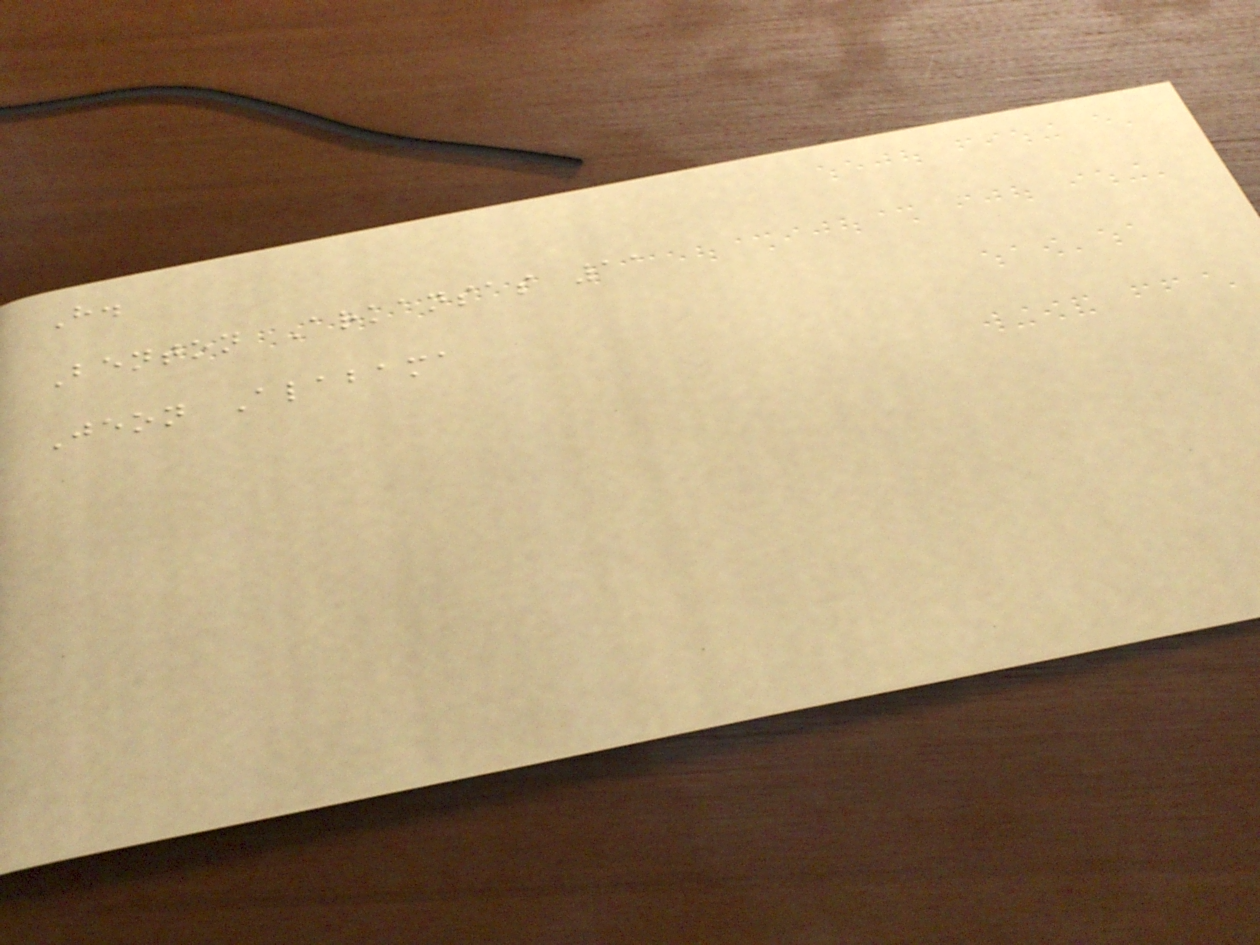H.
Benton Arkansas 11
Jeon Alabama
